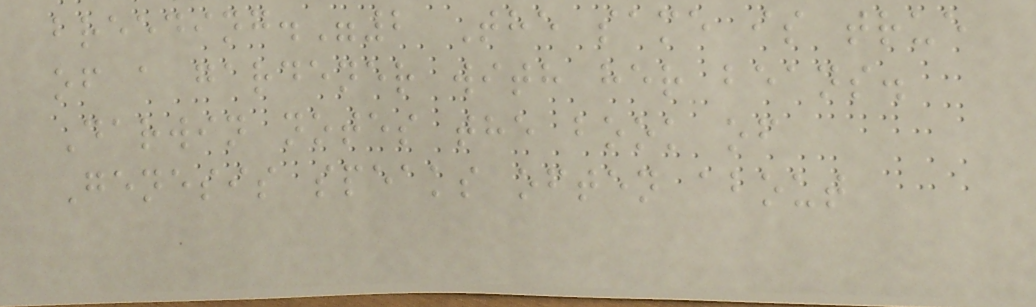breeding."2 The same is true
of a gardener with her beans.
Darwin notes the book of
Genesis speaks often about
